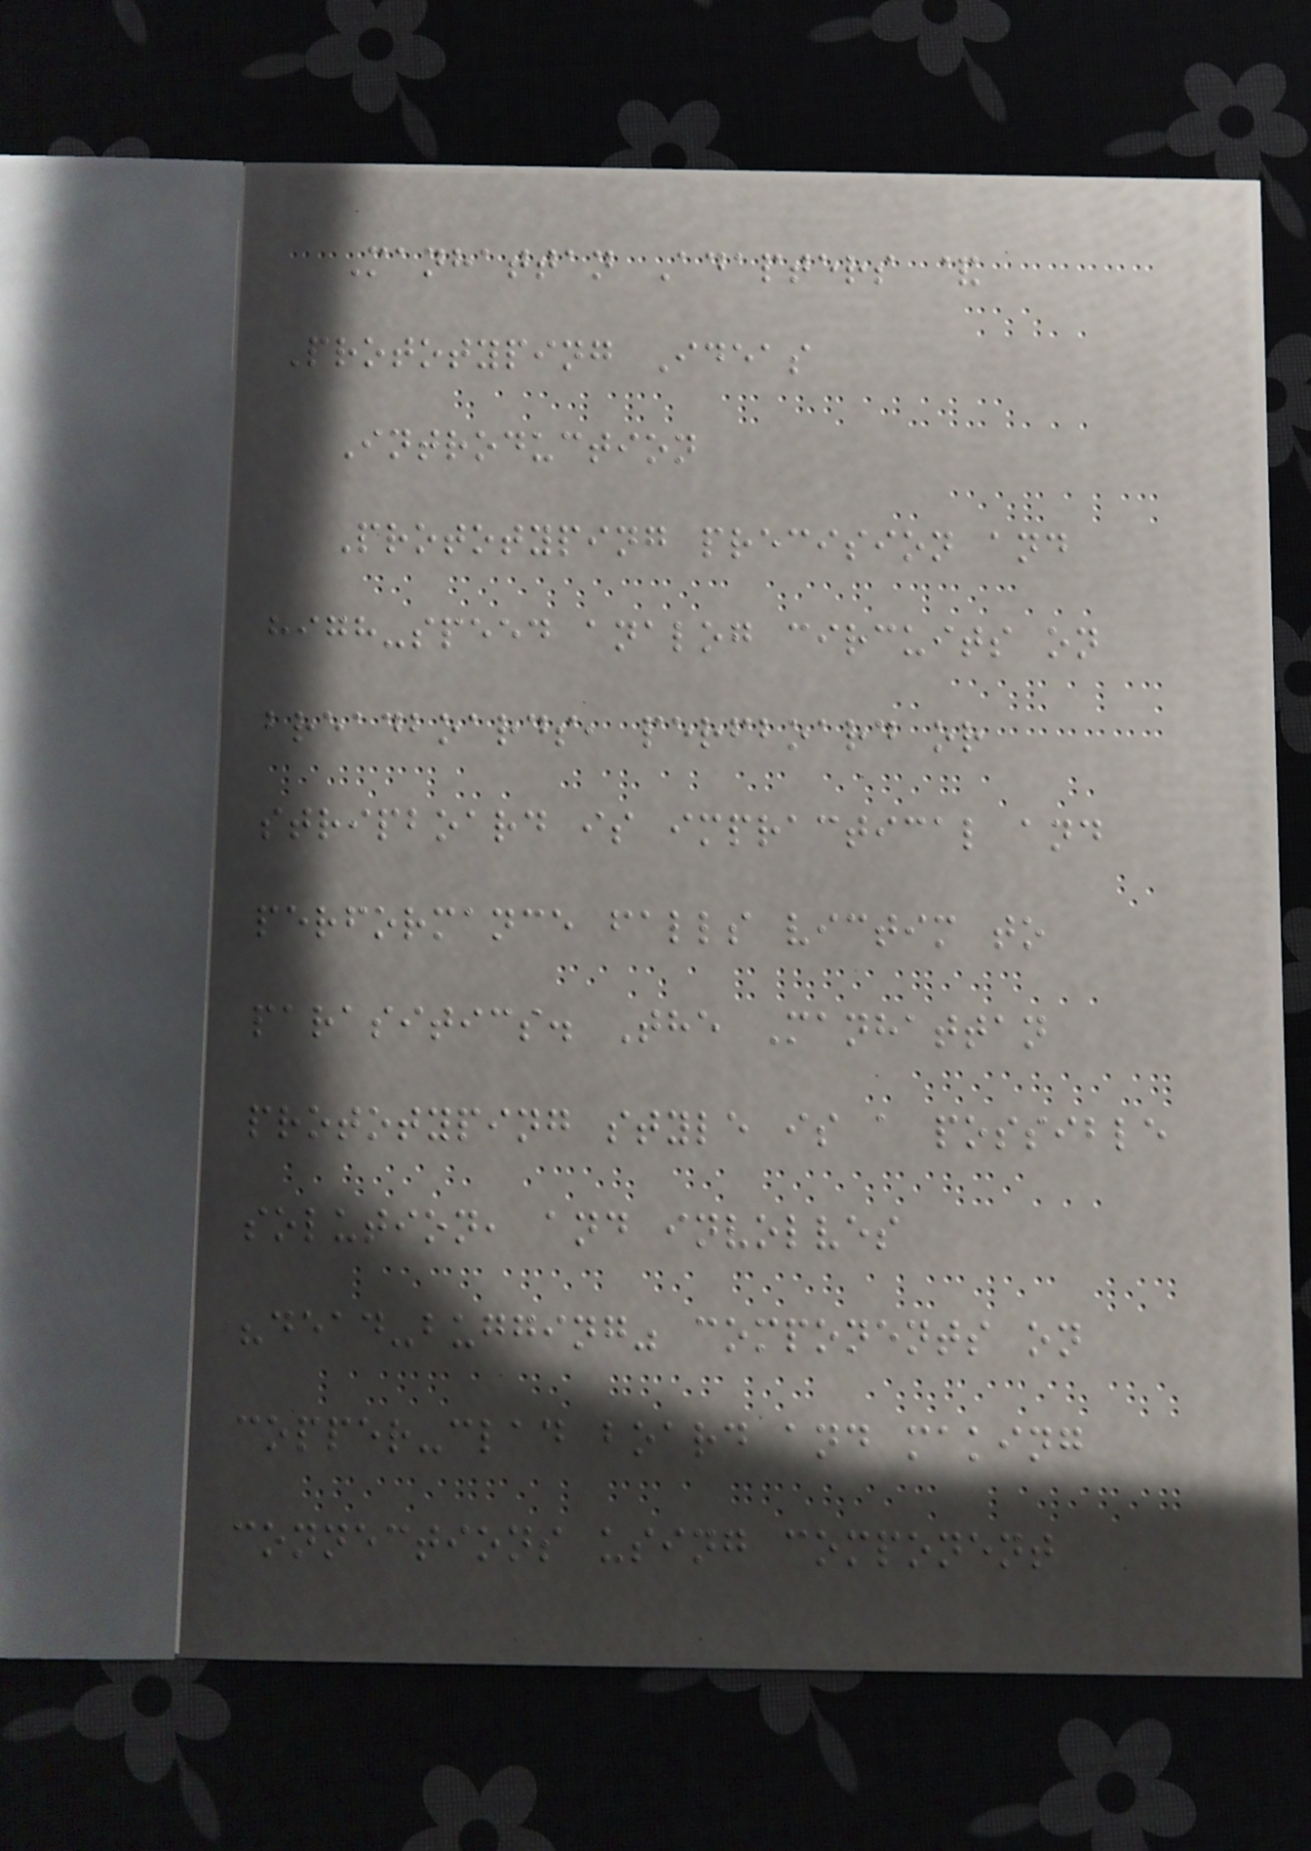Manhattan Adapters &
Prototyping Ideas
Introduction
Prototyping precision and
high-speed analog circuits on
breadboards, perfboard or
stripboard is impractical and
performance falls victim to
parasitics. The Manhattan
prototyping style is a possible
solution, and involves
"dead-bugging" components on
copper-clad board and making
connections using component
